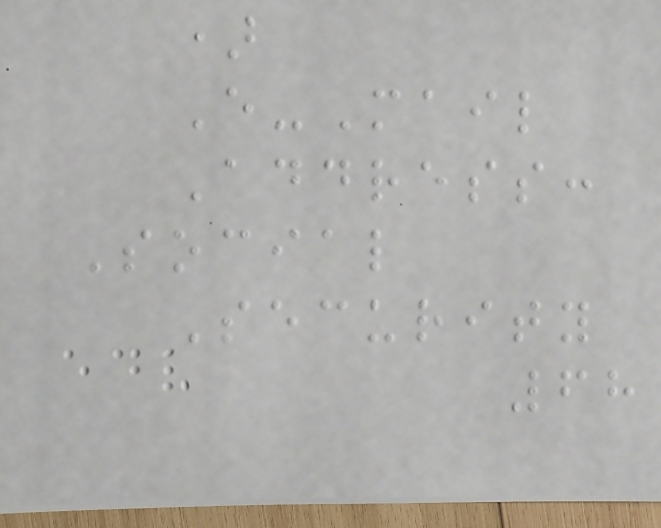)
E-Mail
Address:
Social
Security
68
